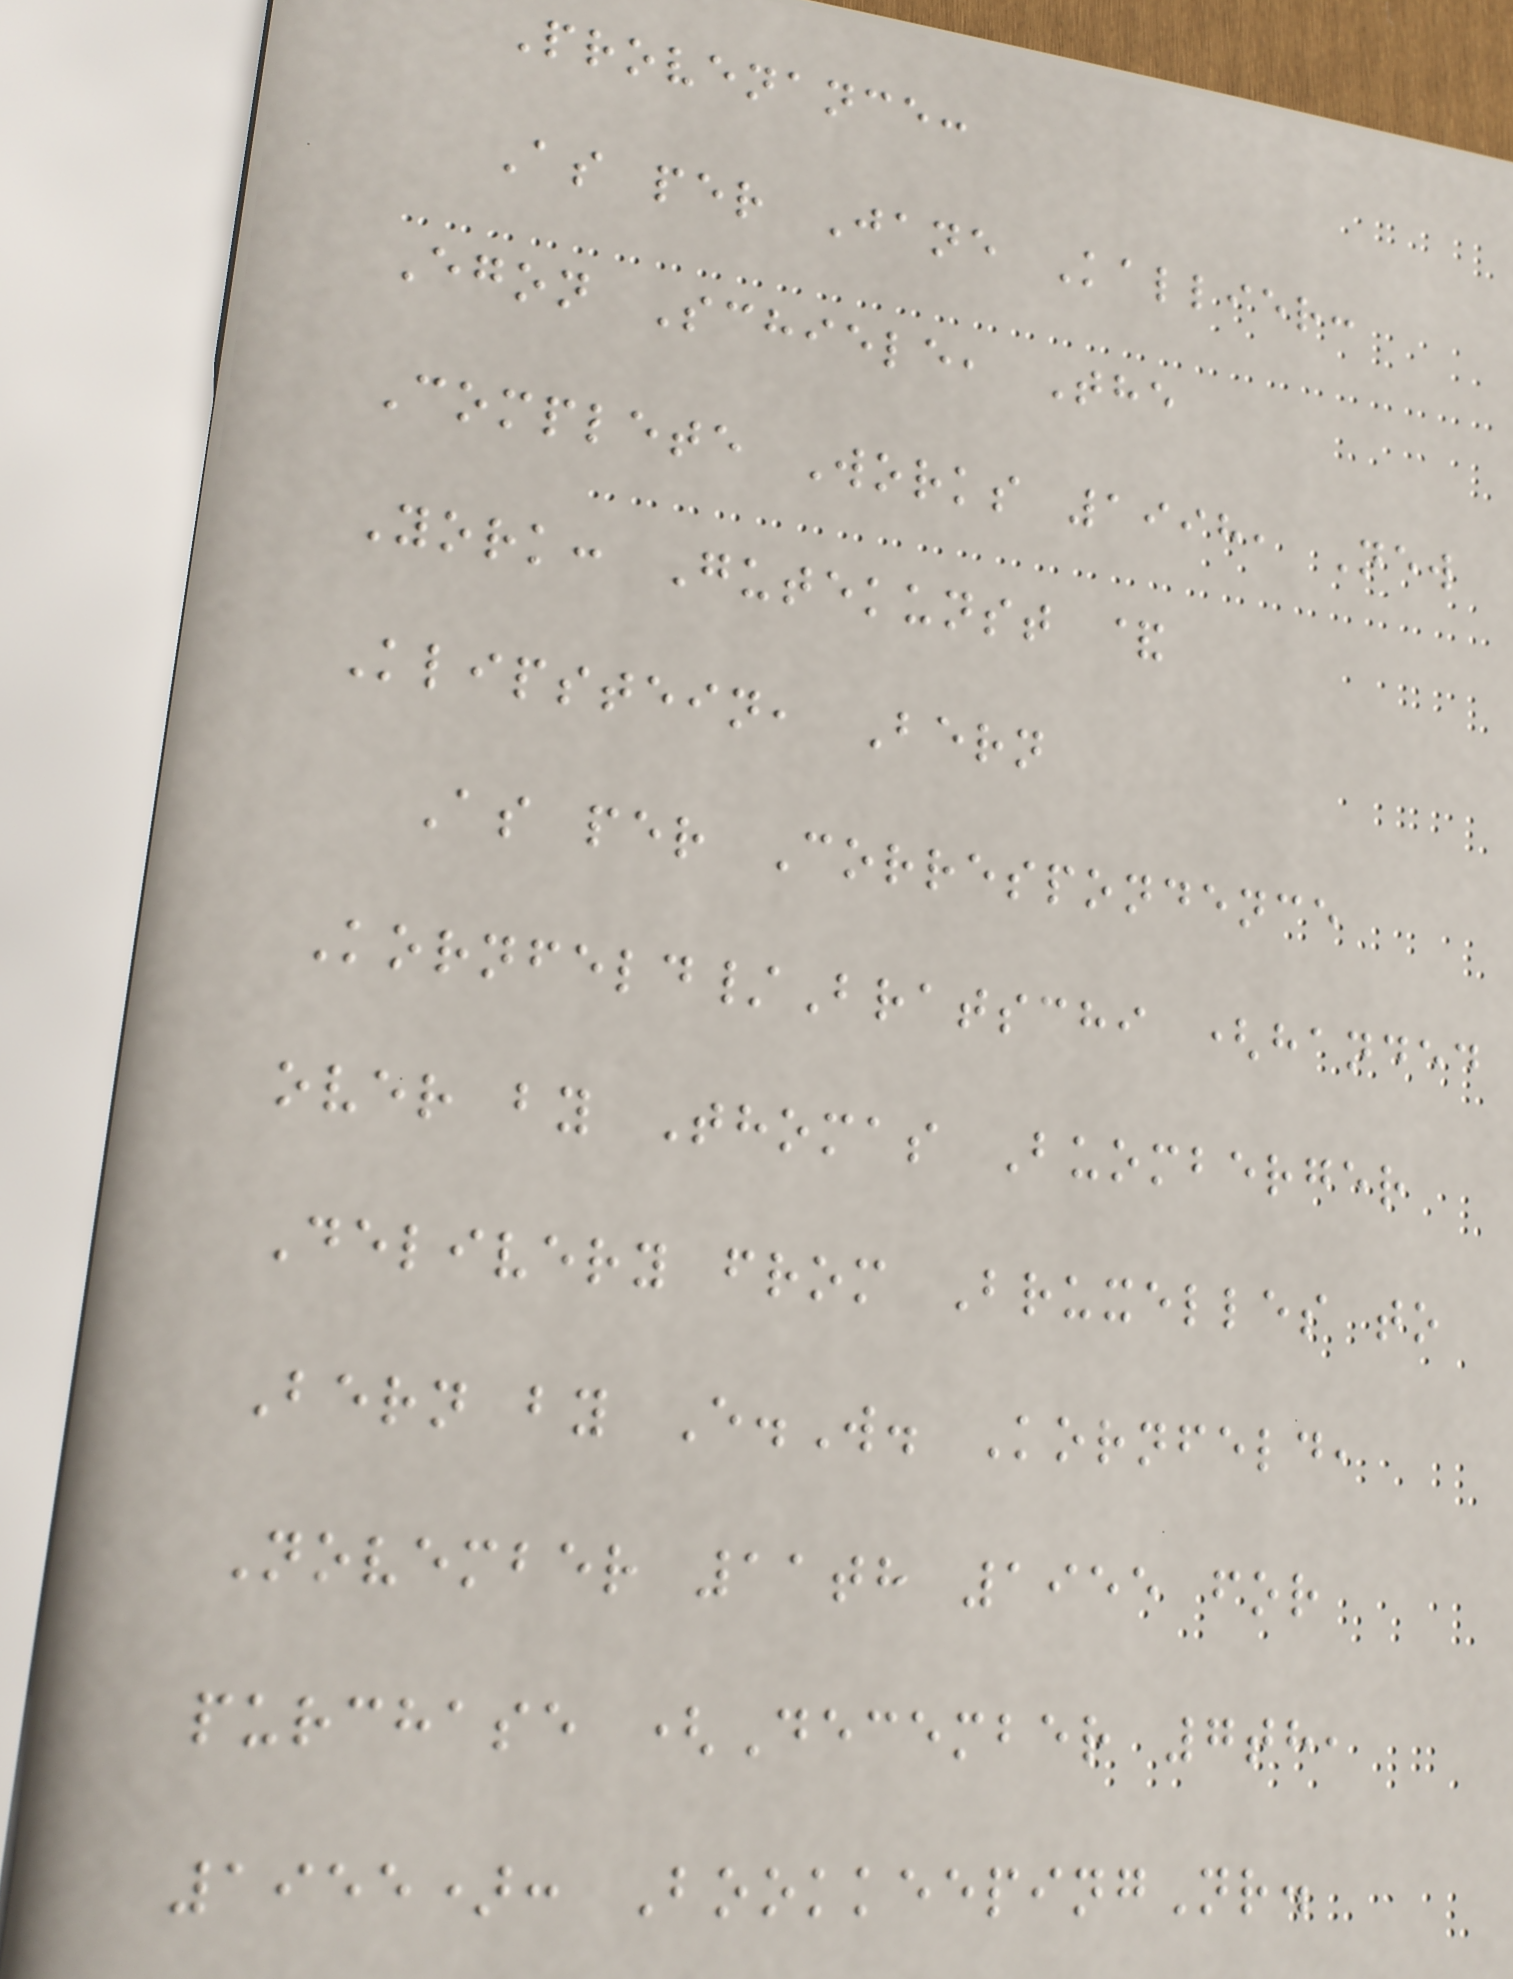Provenance:
As per Jane Kallier:
Egon Schiele, The
Complete Works 1998, New
York: Gutekunst &
Klipstein, Bern
As per Correspondence
Kornfeld/Bratschi (handed
over by Thomas Buomberger
Delivery from Bruxelles to
Bern by E.W. Kornfeld,
November 11th 1955 for
purchase (December 7th,
1955): BookkeepingNr.
